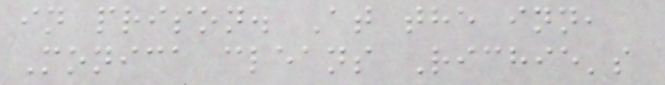in prison. At the inn,
Monica cleans Richie's
